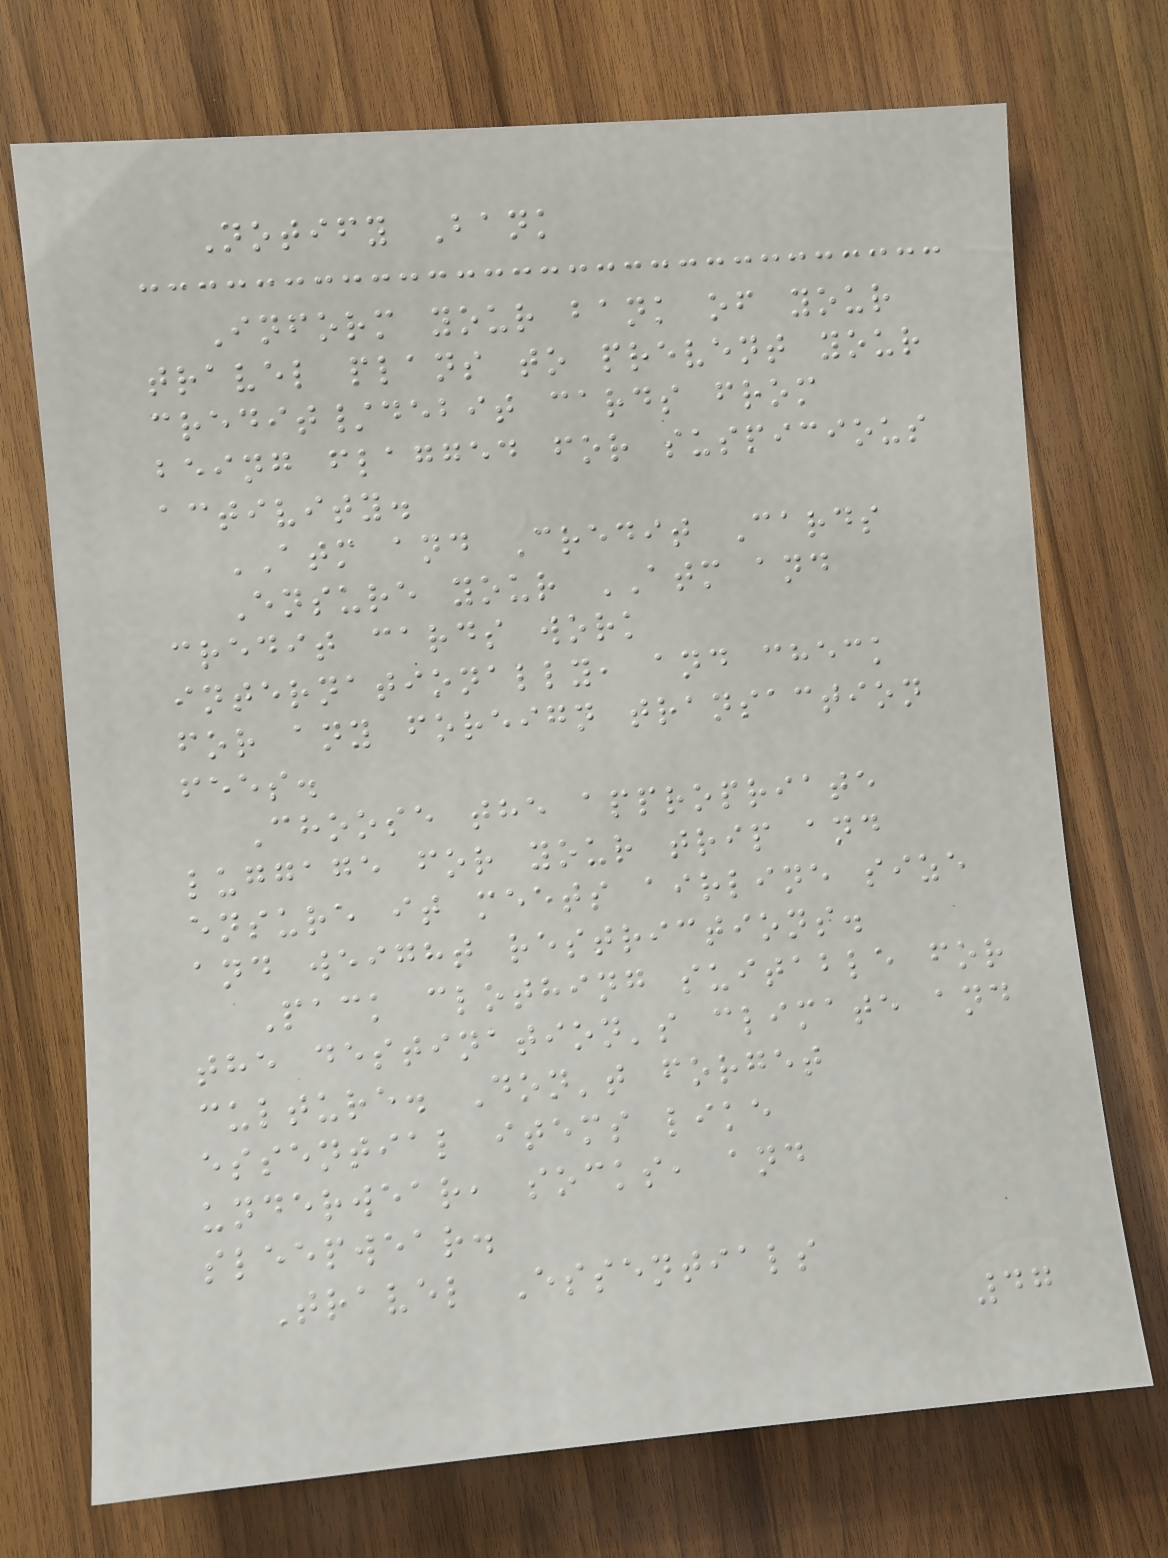Notify Bank
Inform your bank of your
travel plans to prevent your
credit/debit cards from
being flagged for suspicious
activity.
ATM and Credit Cards
Ensure your ATM and
credit cards work
internationally, and check
for any foreign transaction
fees.
Choose the appropriate
luggage for your trip and
ensure it meets airline size
and weight restrictions.
Pack clothing suitable for
the destination's climate and
culture. Don't forget
essential items like
underwear, socks, and
sleepwear.
Travel Essentials
47
